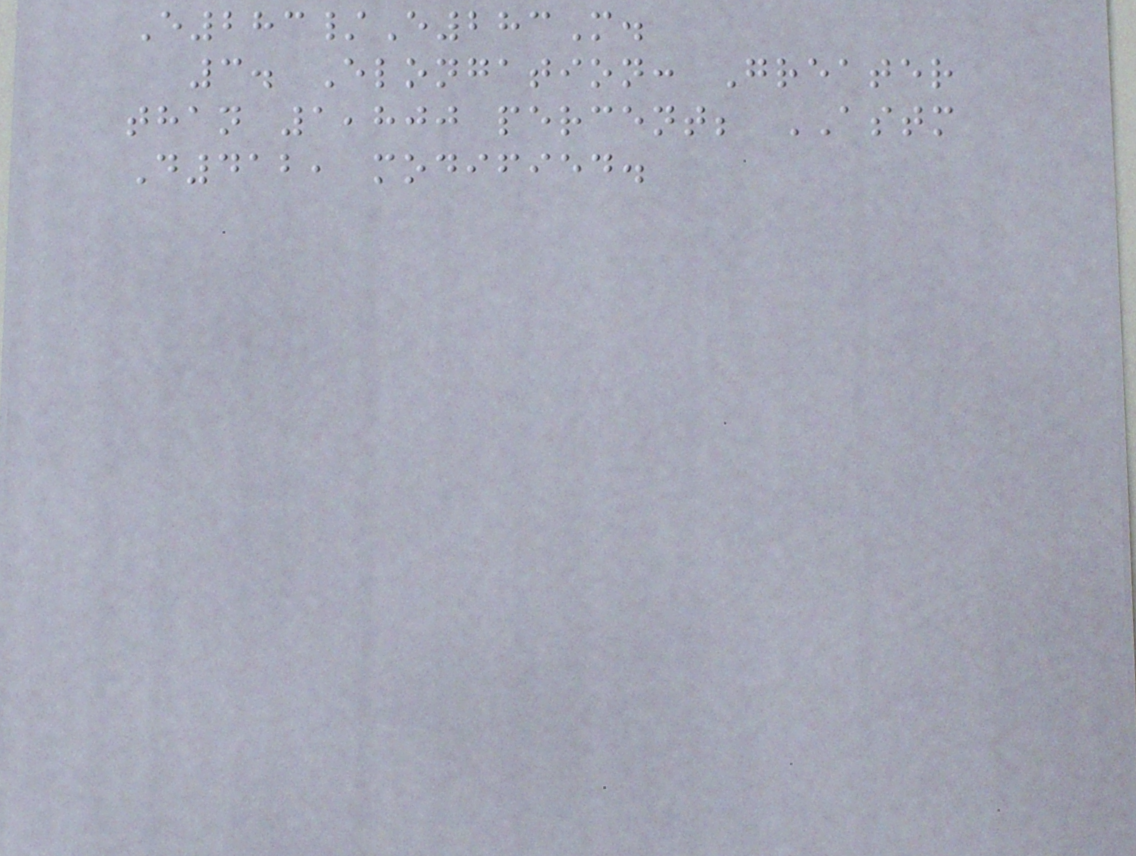E283/E283M.
3. Elongation: Greater
than 1,800 percent; ASTM
D412, modified.
